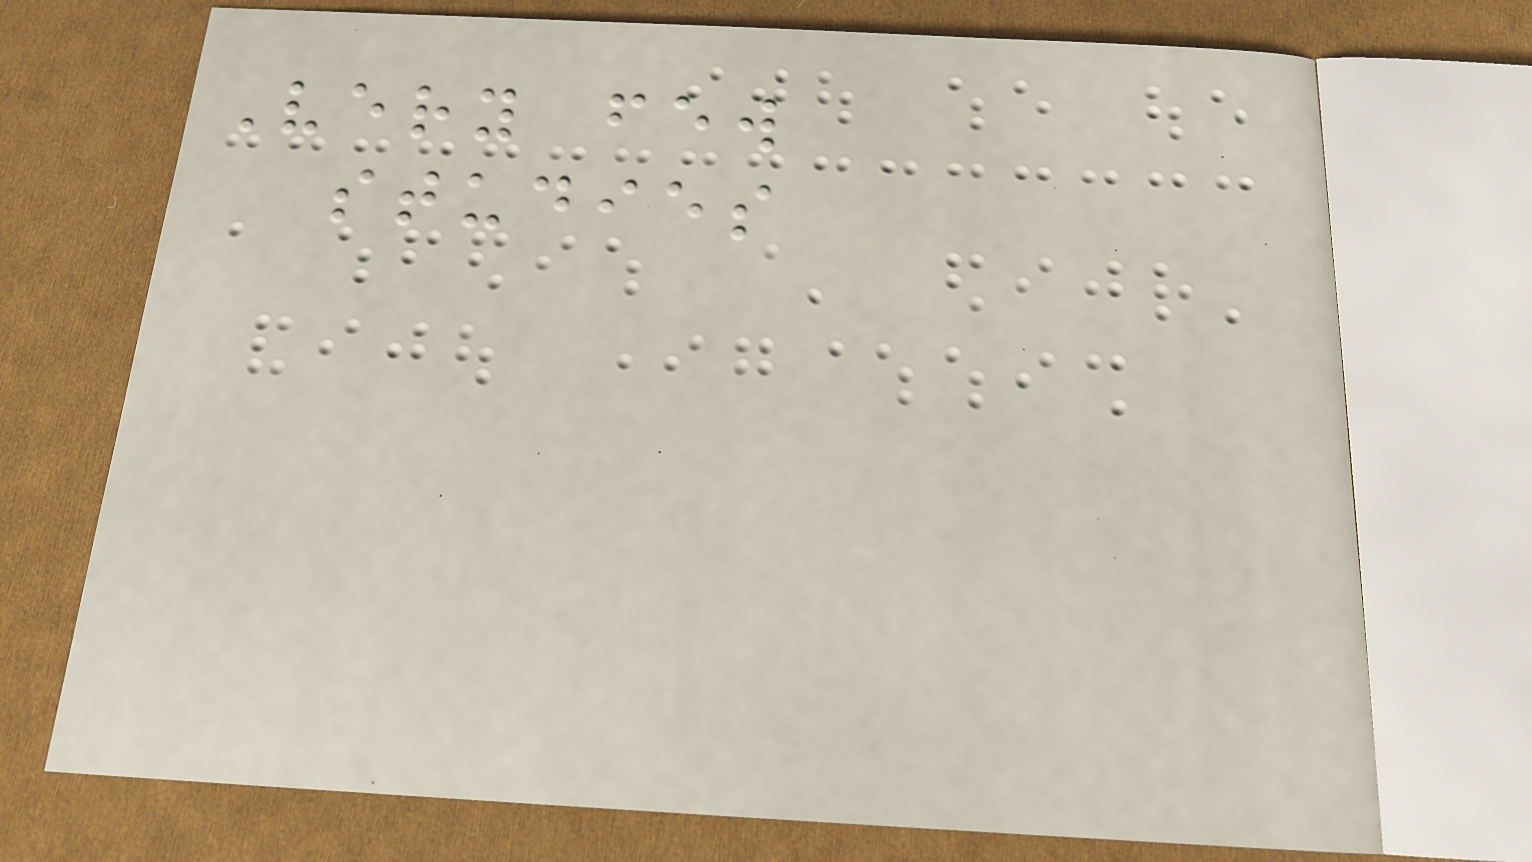Very few
studies
